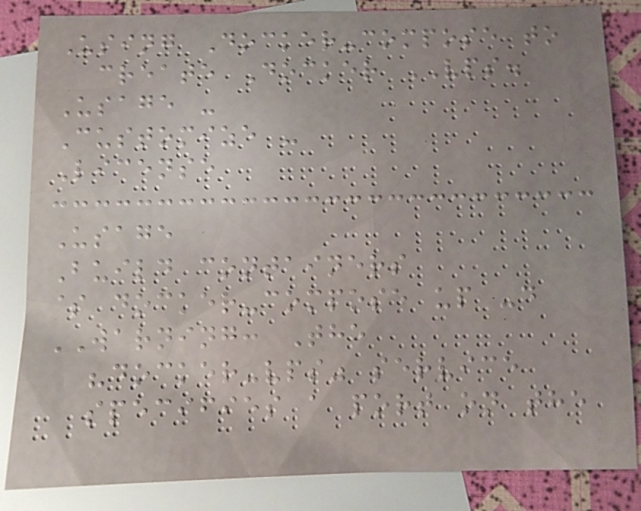Using Docker-compose to
create Docker VPS.
Usage -
Customize -
License
Usage
Build containers
$ docker-compose up -d
WARNING: The
"docker-vps" service
specifies a port on the
